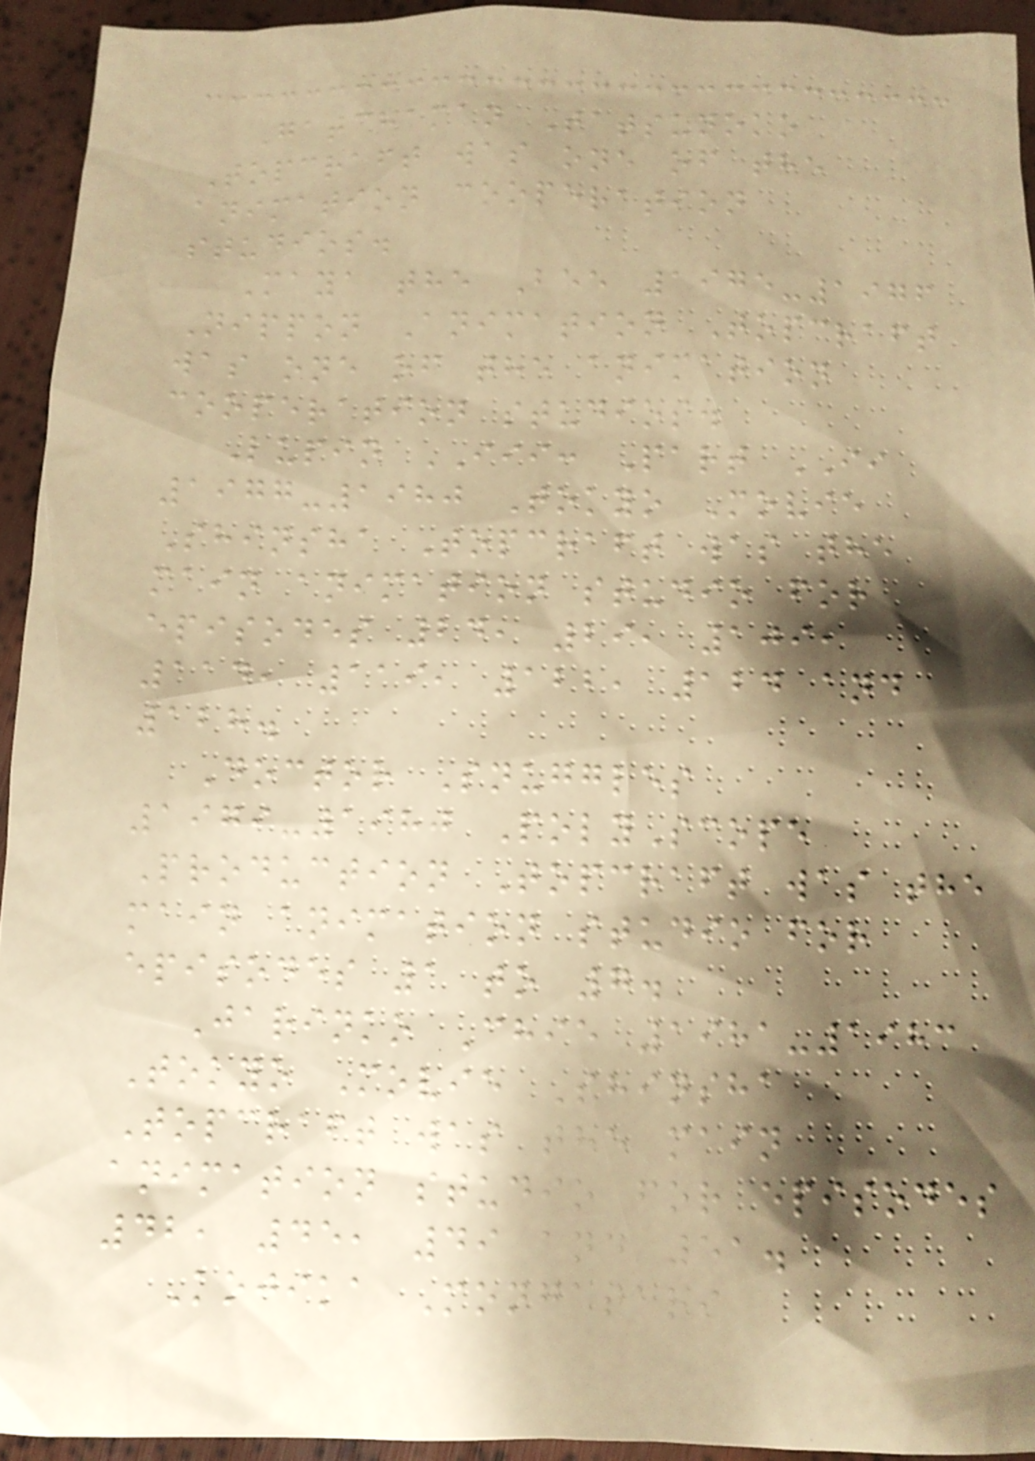Gatchaman Tatsunoko
Topcraft was one of the
animation cooperation
studios.
Maya the Bee 1975-1976
Nippon Animation Topcraft
was one of the animation
cooperation studios.
Lupin III: Part II
1977-1980 Tokyo Movie
Shinsha Topcraft was the
main animation studio for
episodes 24, 29, 109,
114, 119, 122, 124 and
128.
Doctor Snuggles
1979-1980 PolyScope
Production Topcraft was the
main animation studio for
episodes 1 to 7.
Jarinko Chie 1981-1983
Tokyo Movie Shinsha
Topcraft was the main
animation studio for episodes
42, 45, 49 and 51.
Kojika Mongatari
